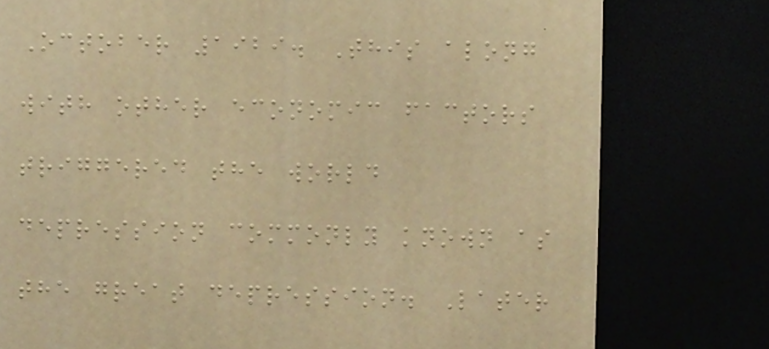October 1929. This along
with other economic factors
triggered the world
depression commonly known as
the great depression. Later
